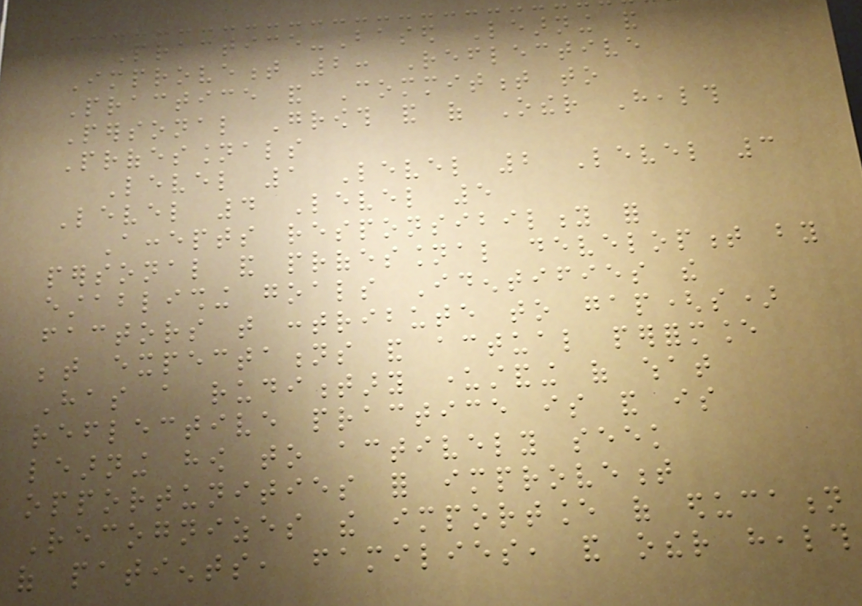Practice-Based Learning and
Improvement 2: Reflective
Practice and Commitment to
Personal Growth and of Other Health
Professionals
Level 1 Level 2 Level 3
Level 4 Level 5
Accepts responsibility for
personal and professional development by
establishing goals Identifies the
factors that contribute to gap(s)
between expectations and actual performance
Has a rudimentary understanding of what
reflective practice is and is
learning how to actively seek
opportunities for improvement
Recognizes the importance of education
of patients, families, and other health
